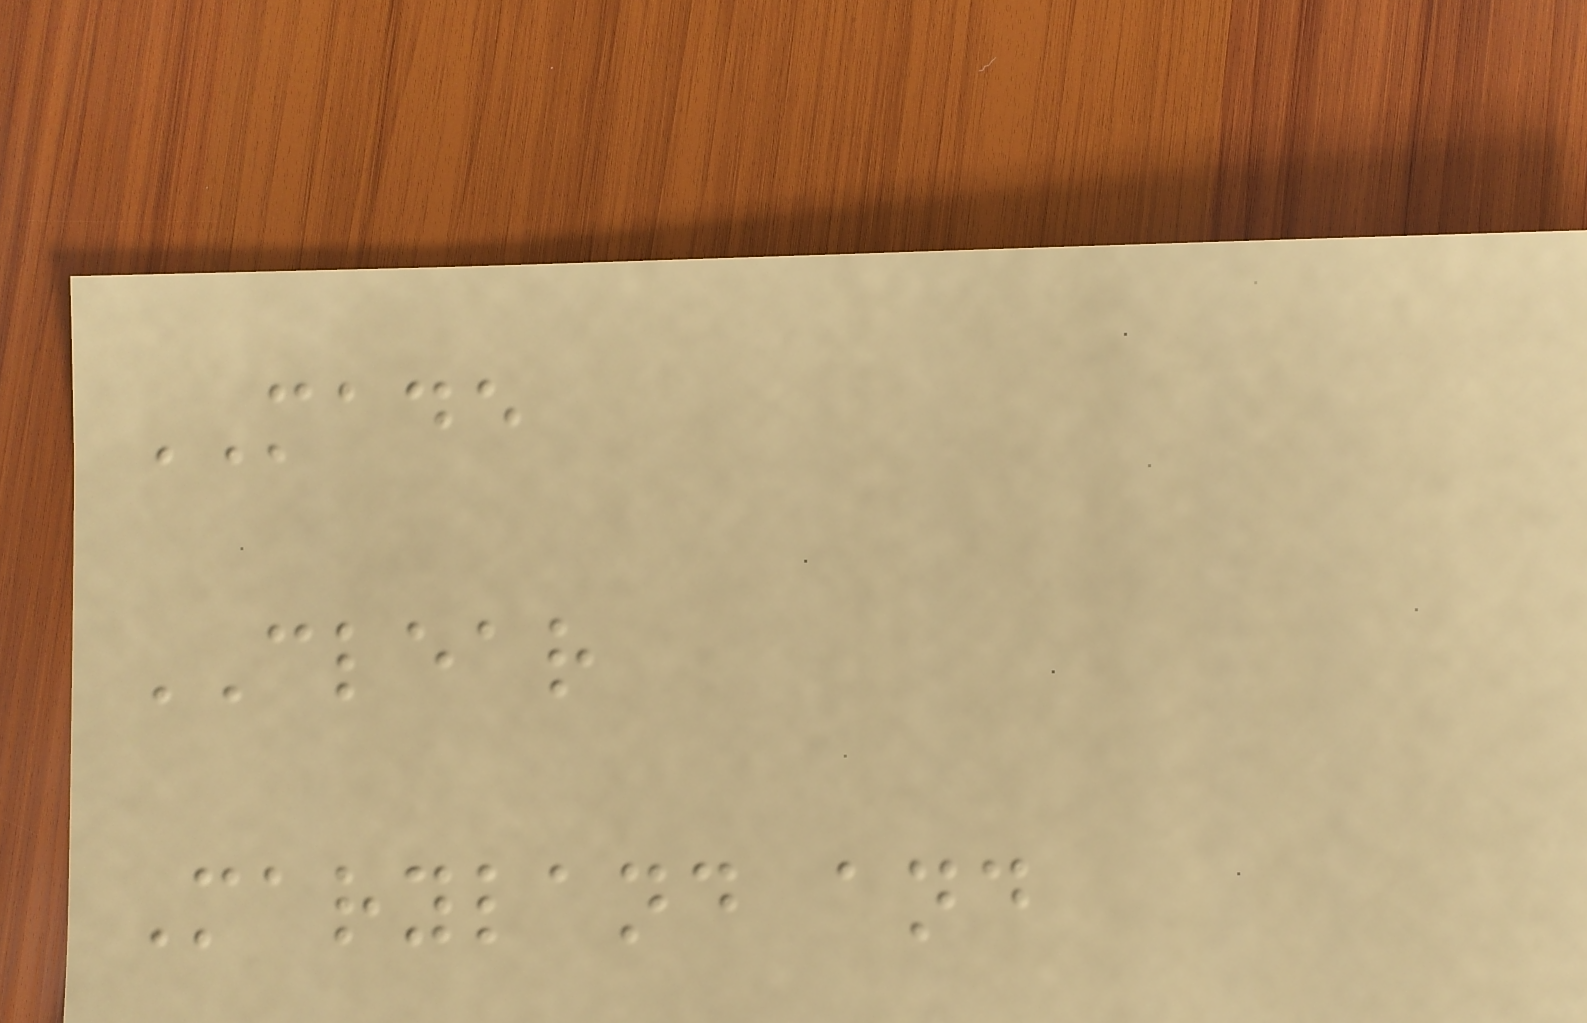MADE
CLEAR
Maryland and
